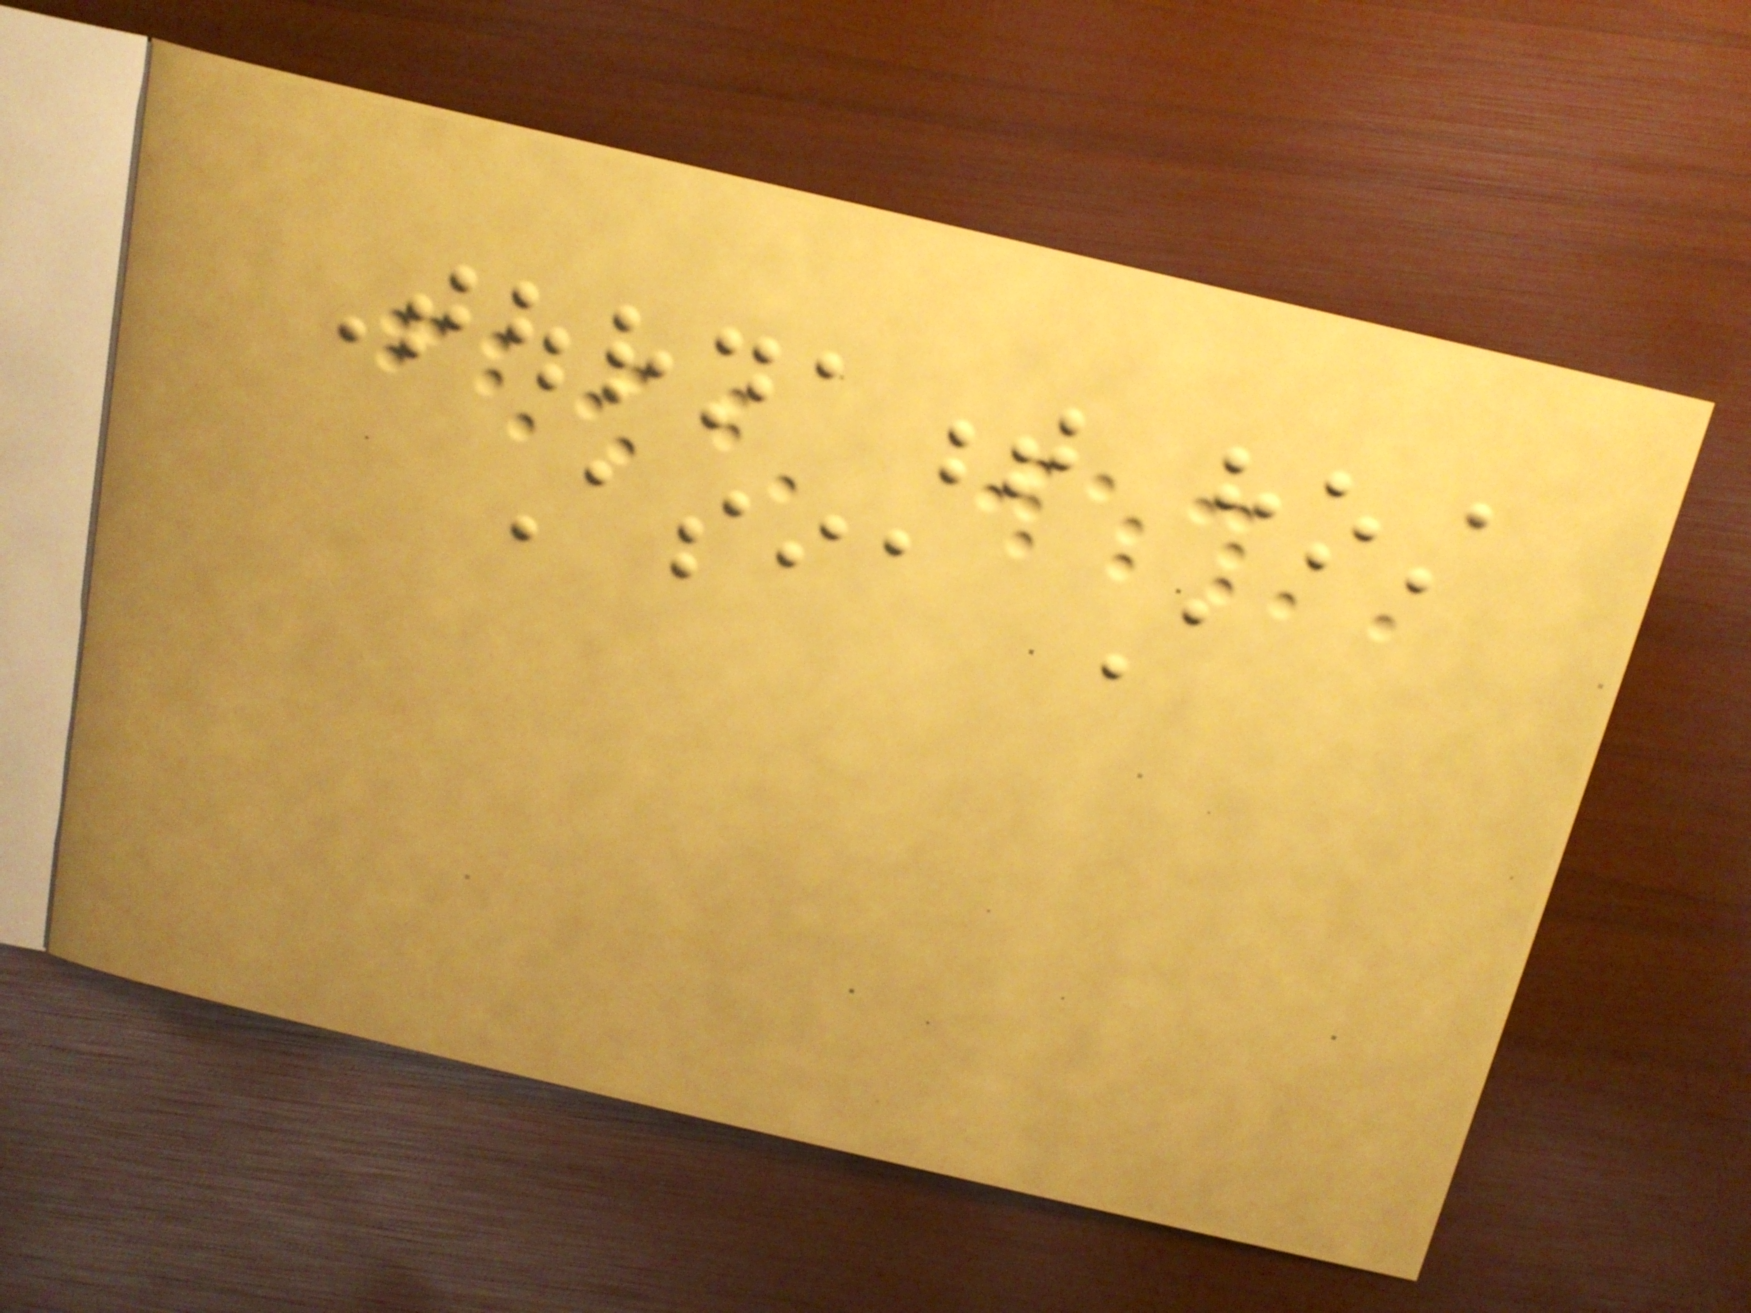Tournament host
Asia A
